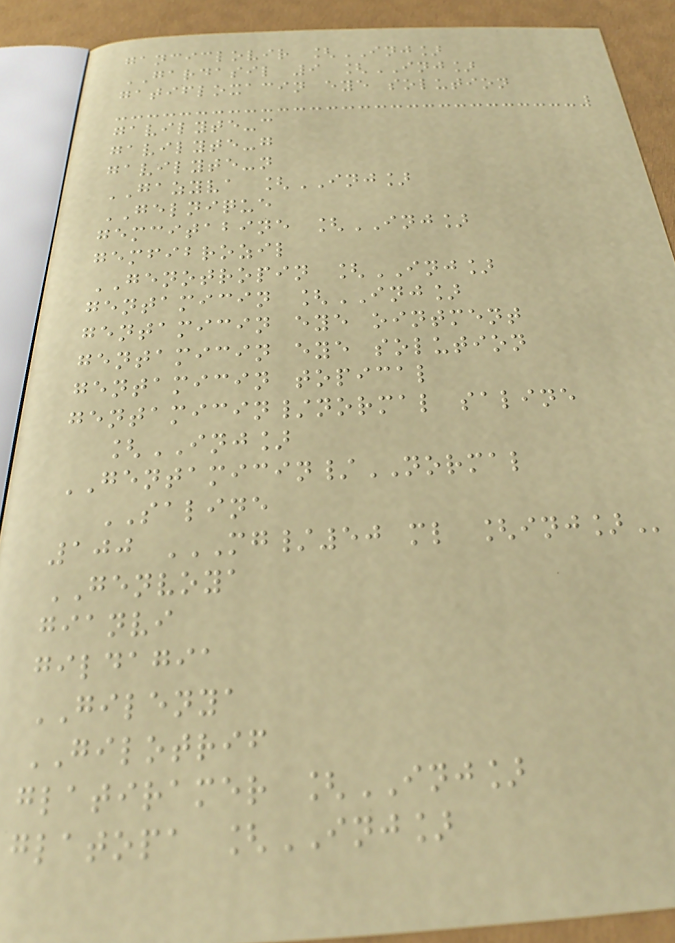ganciclovir [INJ]
GARDASIL 9 [INJ]
gatifloxacin eye solution
gavilyte-c
gavilyte-g
gavilyte-n
GAZYVA [INJ]
GELNIQUE
gemcitabine [INJ]
gemfibrozil
GENOTROPIN [INJ]
gentamicin [INJ]
gentamicin eye ointment
gentamicin eye solution
gentamicin topical
gentamicin/normal saline
[INJ]
GENTAMICIN/NORMAL
SALINE
100 MG/50 ML [INJ]
GENVOYA
gianvi
gildagia
GILENYA
GILOTRIF
glatiramer [INJ]
glatopa [INJ]
